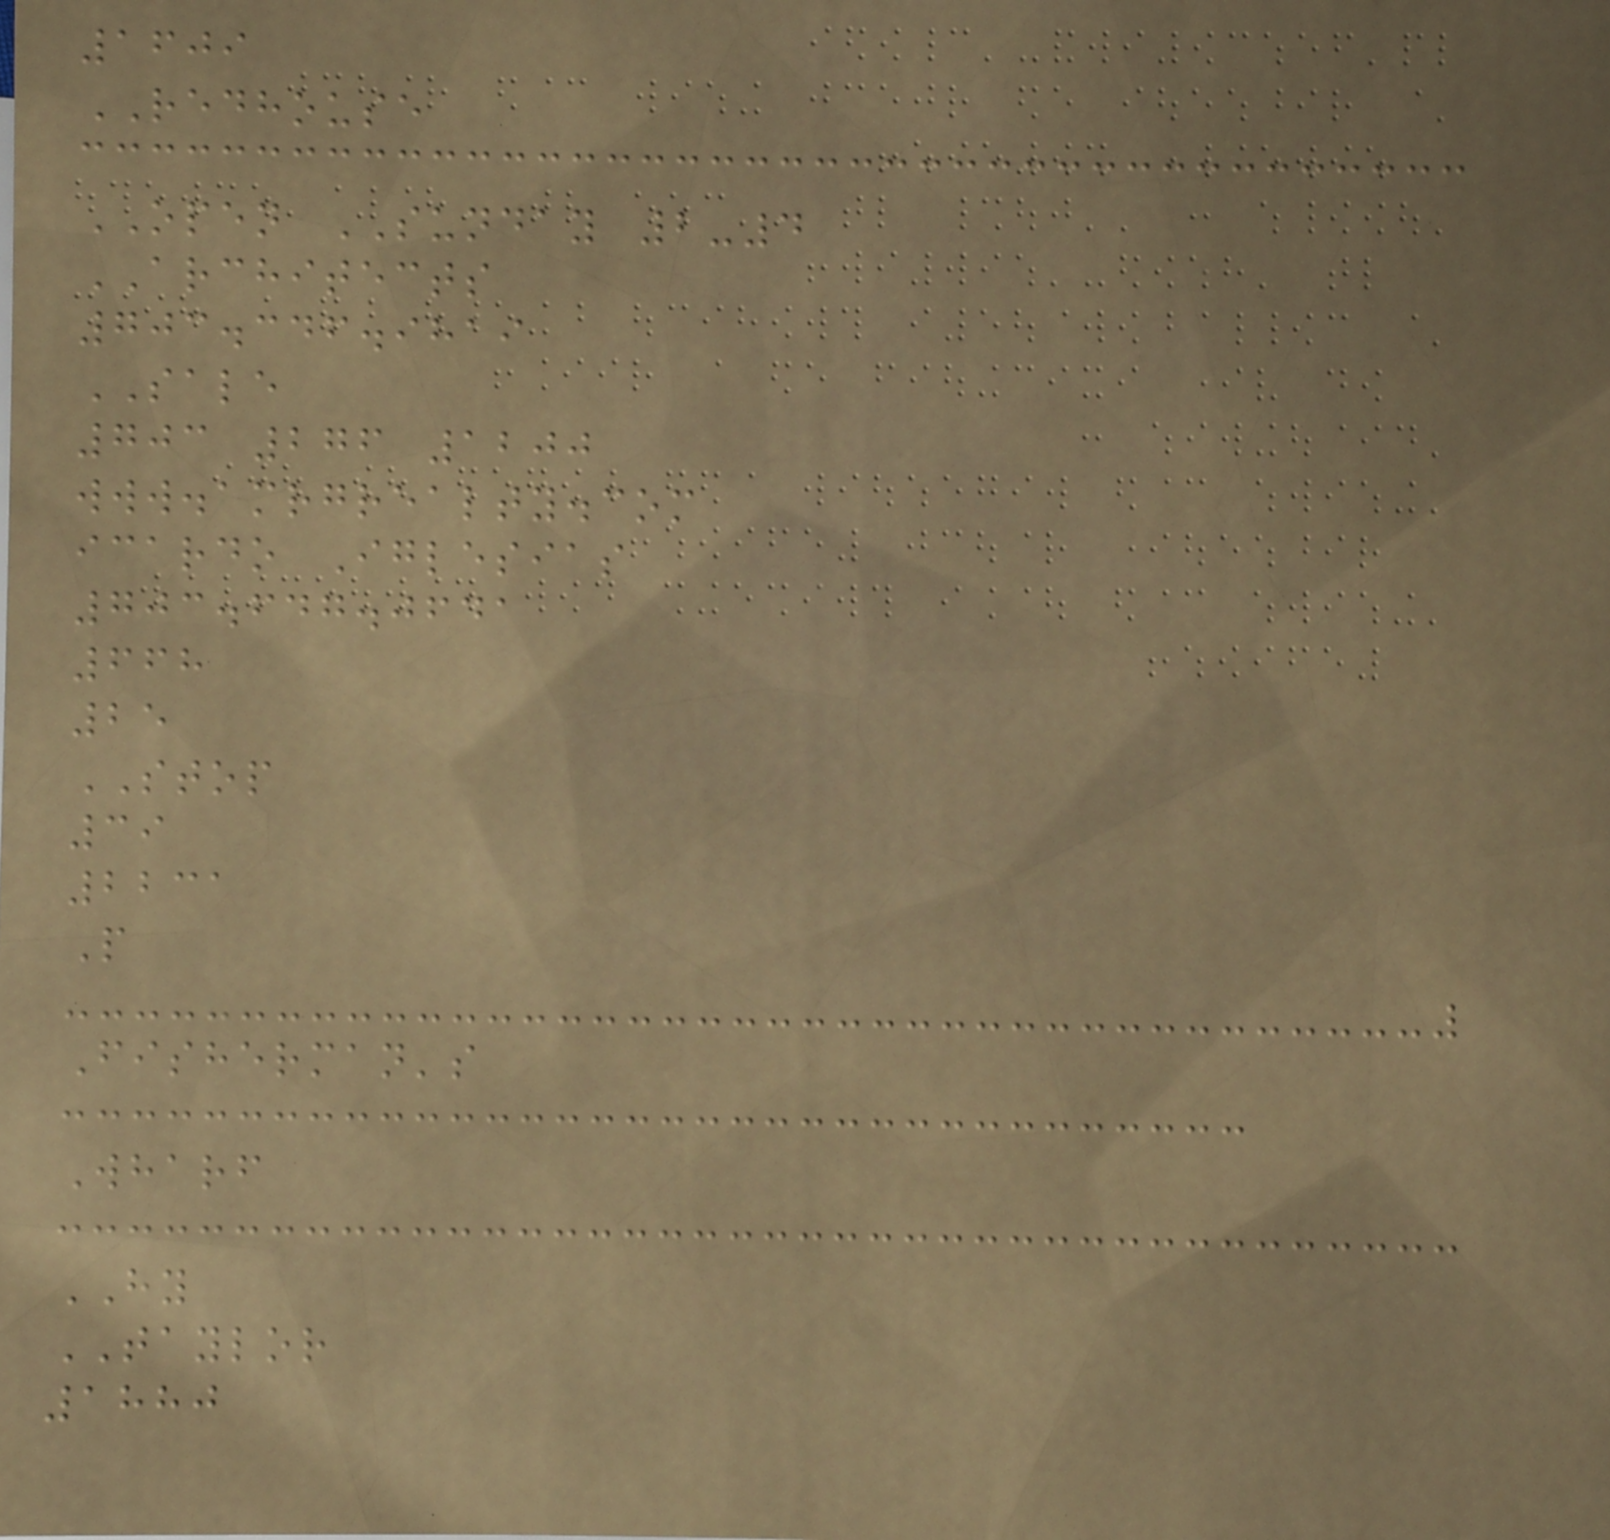1609
REDHOUSE
OPEN SUNDAY 2-4
ARCHITECTS
703.346.9819
SALE
703 276 1200
www.amrgrealty.com
icardo Iglesias
703.647.0641
668
25
STOP
39
2231
P
Fisherman's
Wharf
HY
TAYLOR
1880
